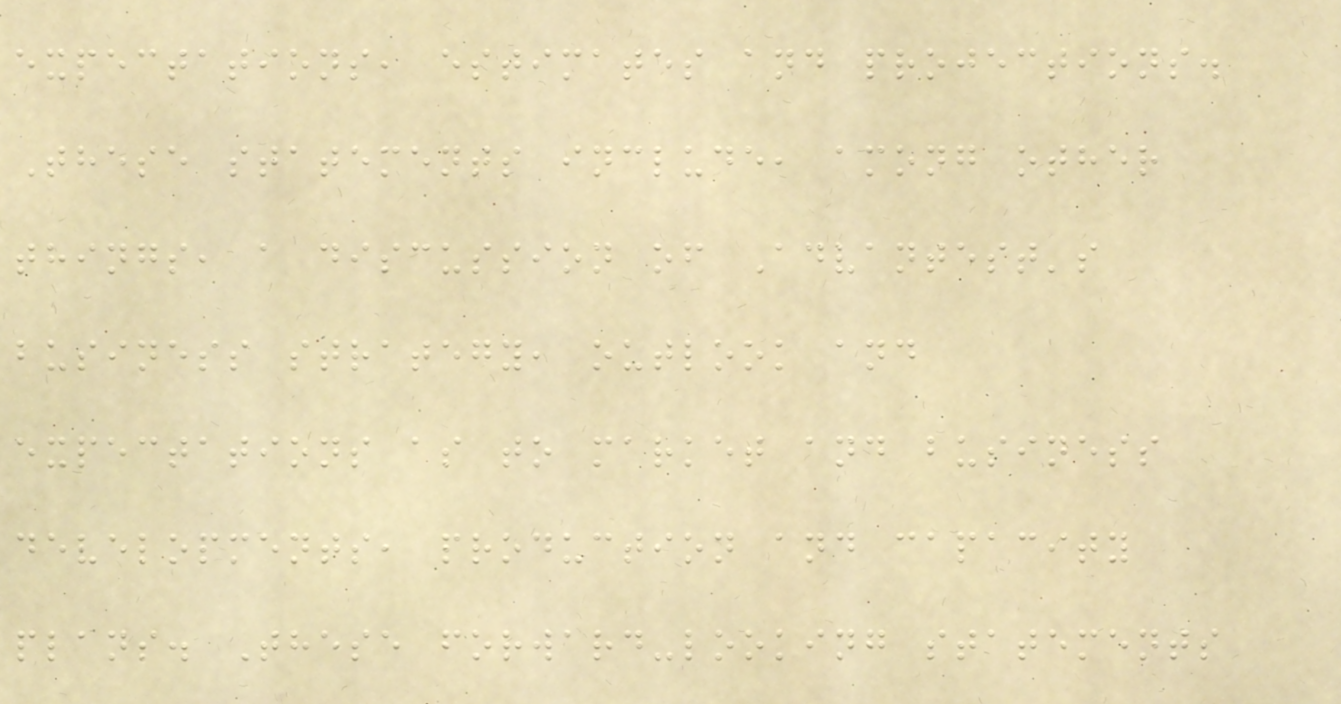expectations, estimates and projections.
These statements include, among other
things, a discussion of Advantest's
business strategy, outlook and
expectations as to market and business
developments, production and capacity
plans. These forward-looking statements
